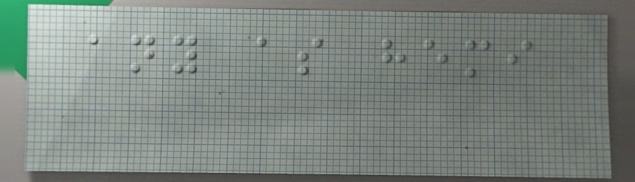any as hemi
